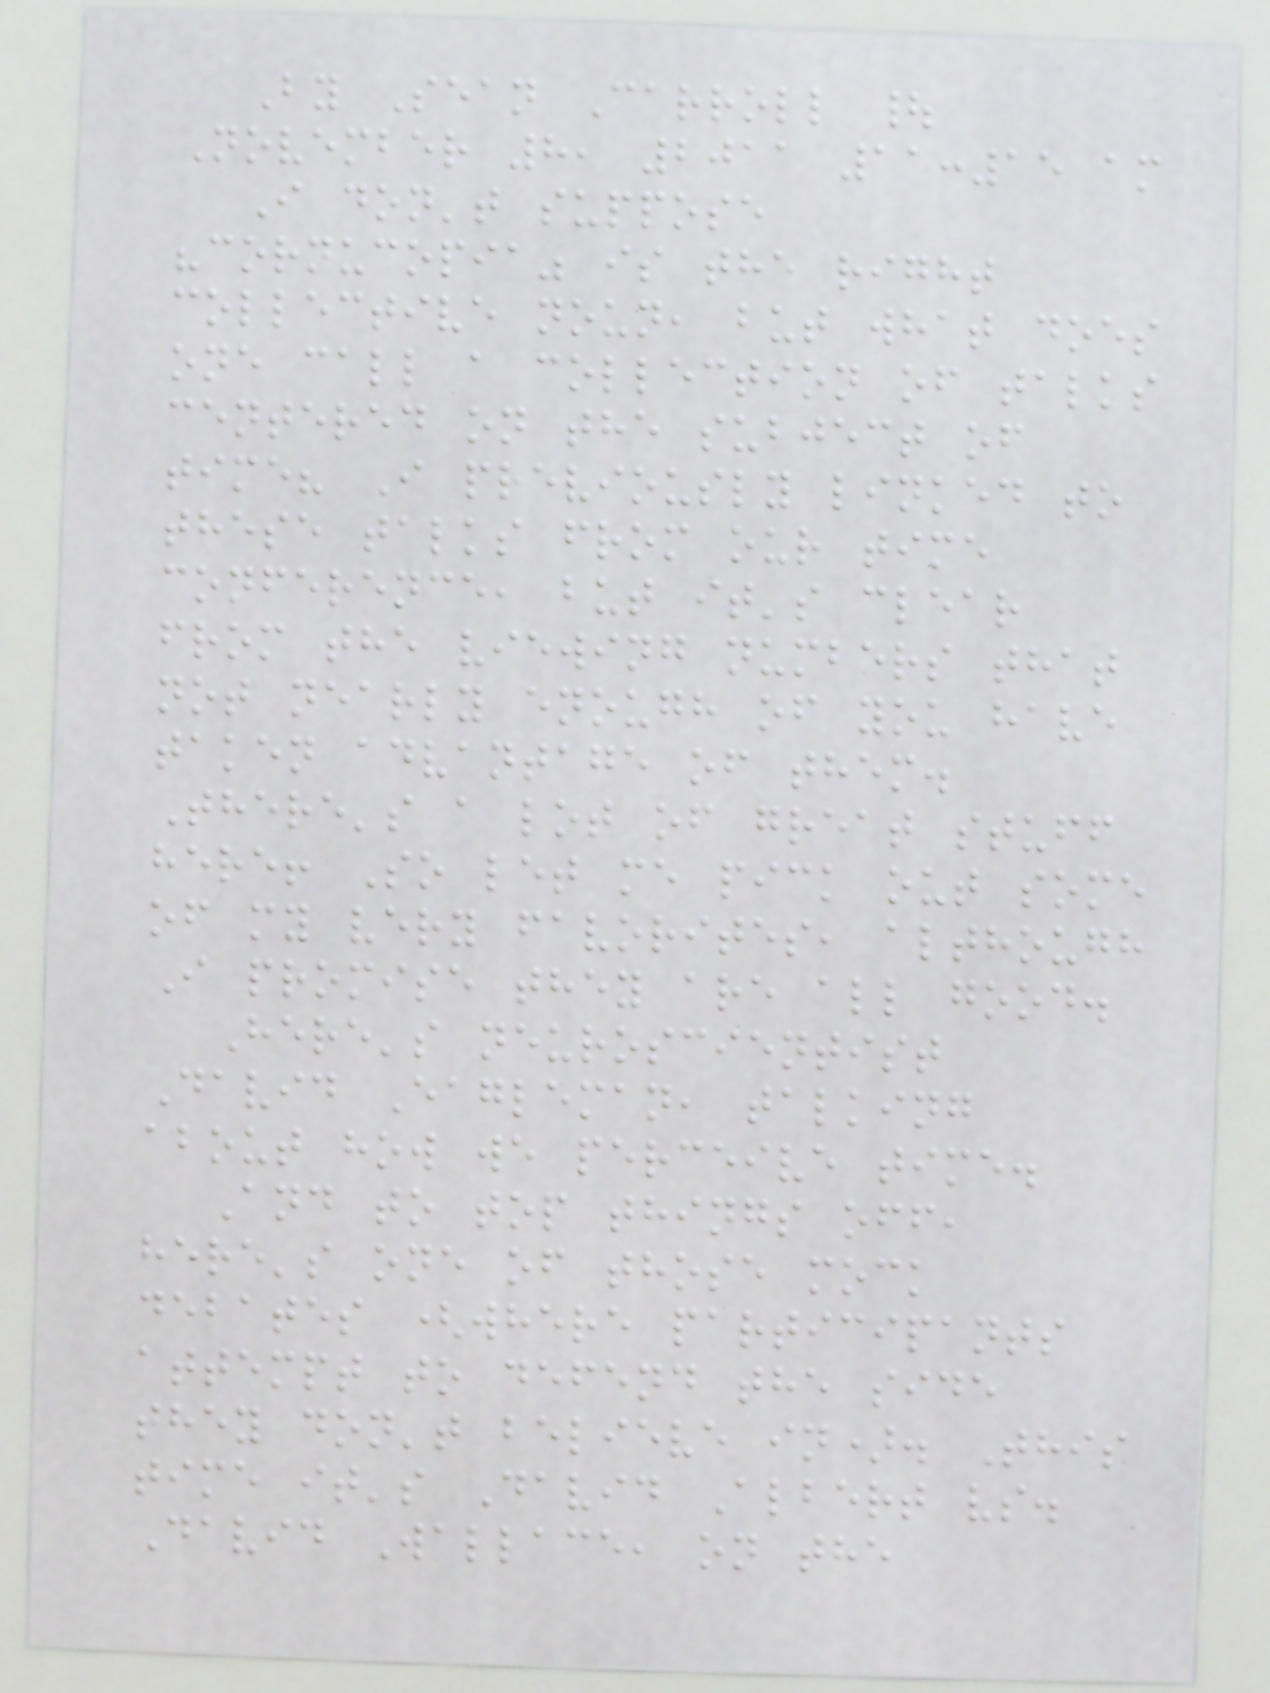By Sean Carroll |
November 8, 2011 11:15 am
I don't suppose
"cornucopia" is the right
collective noun, but what does
one call a collection of talks
centered on the subject of
time? I previously linked to
these talks from our time
conference, but it's clear
from the viewing numbers that
not nearly enough of you have
taken advantage of them.
There's a lot of great stuff
here! So let me pick out some
of my very favorites, although
I promise they are all good.
Here's neuroscientist
David Eagleman, talking
about how we perceive time.
And to top things off,
here's one of those mock
debates (where participants
attempt to defend the side
they don't believe in). This
time it's David Albert vs.
David Wallace, on the
